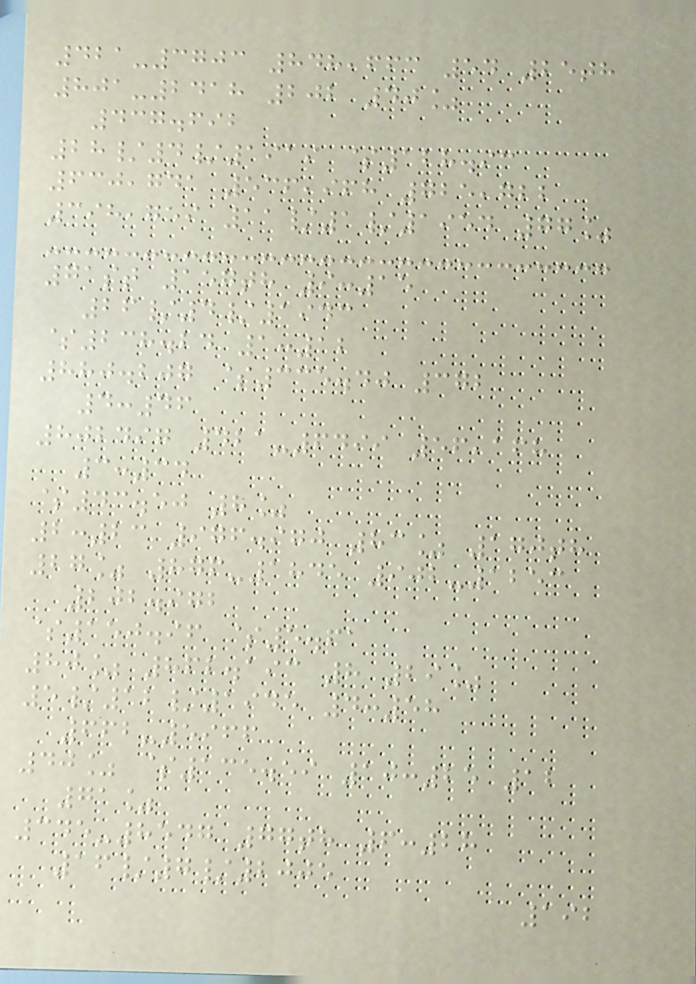421-3703 848,663 54 25th
801-2418 202 40%
437.692
28/4/1919 $128.93
630,741 536,968 725,722
398,759 11/1/1954 77%
71st 157th 9:15
26/4/1943
$238.24 1:12
880.207 $335.40 372
4:46
802497 421-6499 56,168
3:34
$43.50 8%
2:23 976.970 83% 170th
27% 876-1845 902-1253
202.972
$150.96 $5.61
80% 862.193 8 29%
5/12/1945 4:58
662-5966
40% $135.59 10:25 12
71%
345-8547 77th 6:28
16/7/2005
192
